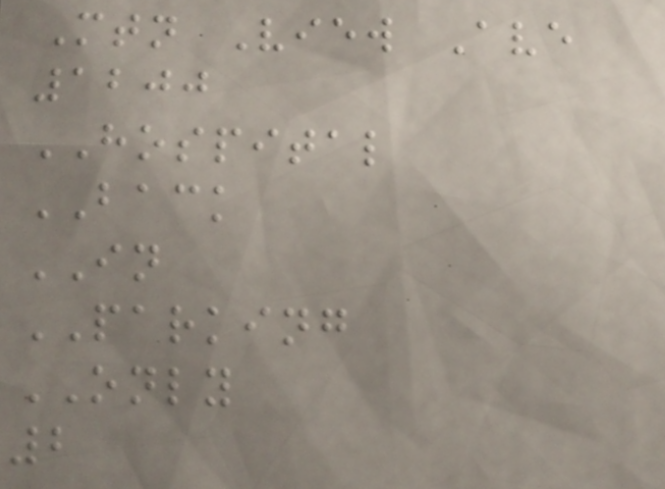Mtn View Ave
1200
HOSPITAL
BACK
IN
PARKING
ONLY
2
